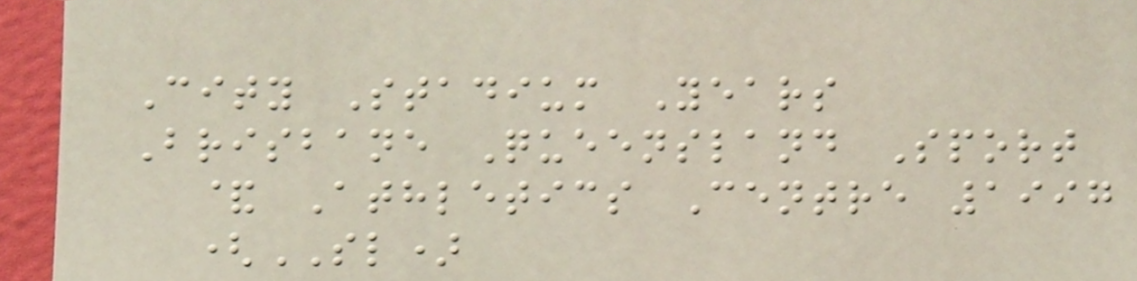City Stadium Years
Brisbane Queensland Sport
& Athletics Centre 1997
(SL)
